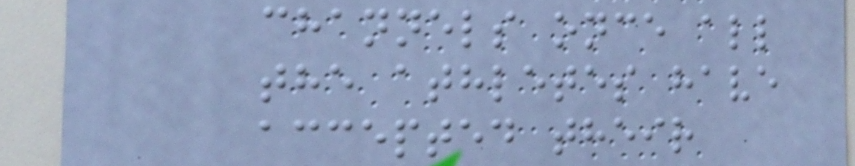channels once all
the athletes have
accepted their
